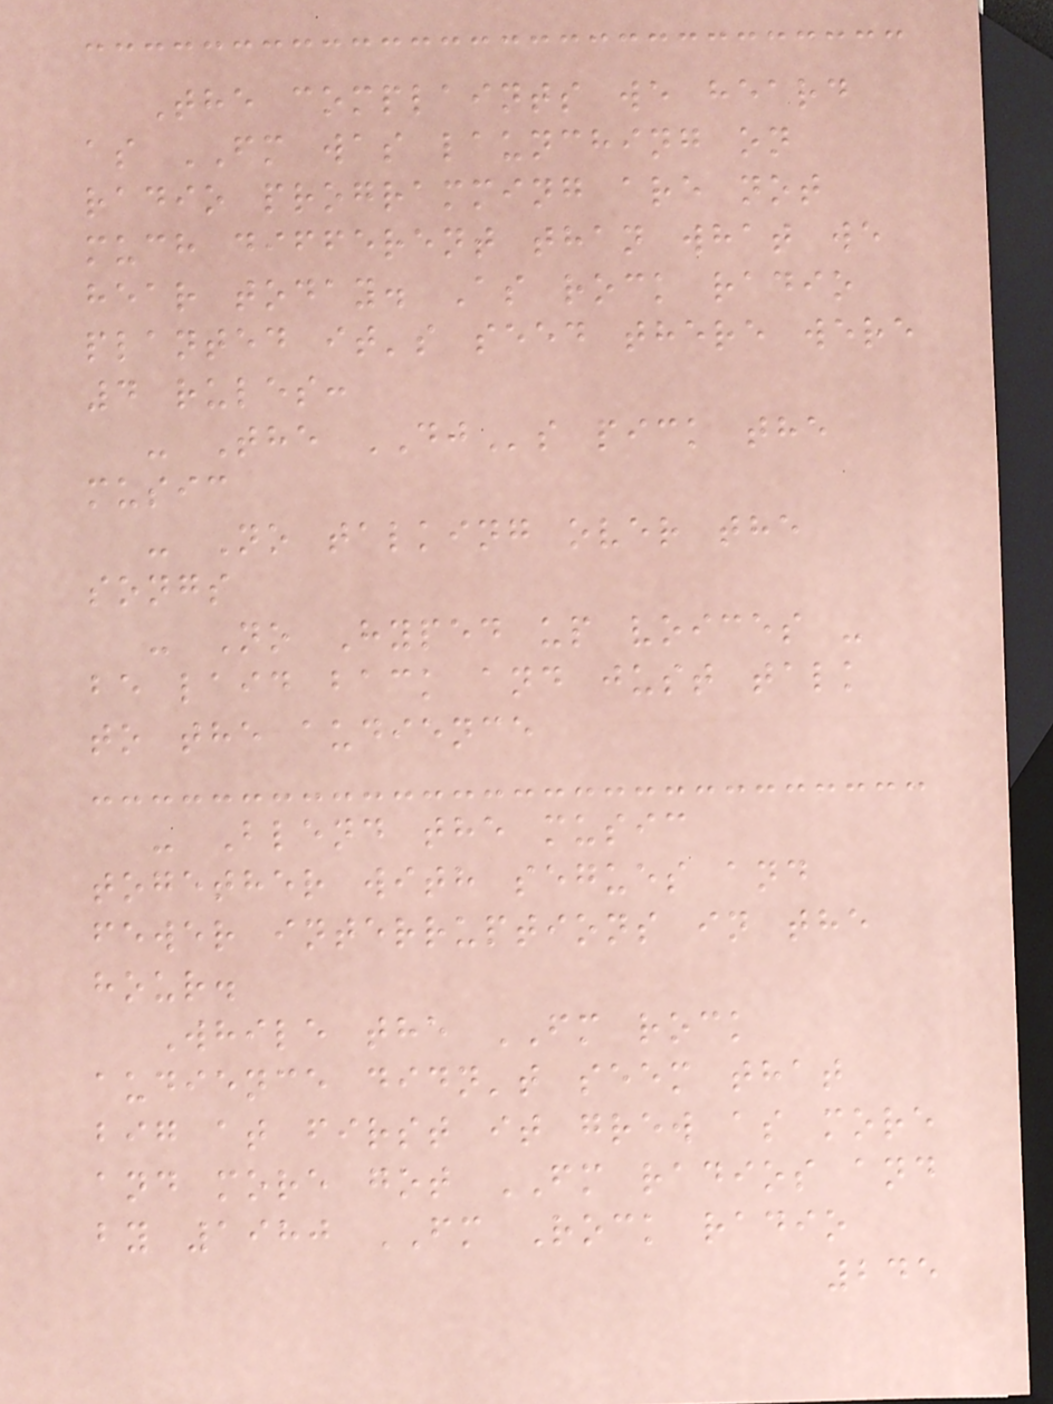The complaints we heard
as FM was launching on
radio programming are not
much different than what we
hear today. As rock radio
planted it's seed there were
4 rules:
- The DJs pick the
music
- No talking over the
songs
- No Hyped up voices -
be laid back and just talk
to the audience
- Blend the music
together with segues and
fewer interruptions in the
hour.
While the FM rock
audience didn't seem that
big at first it grew as more
and more got FM radios and
by 1980 FM Rock radio
245
